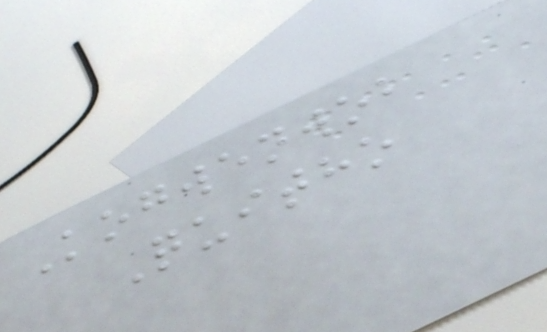Kogwenwob
Quitho
